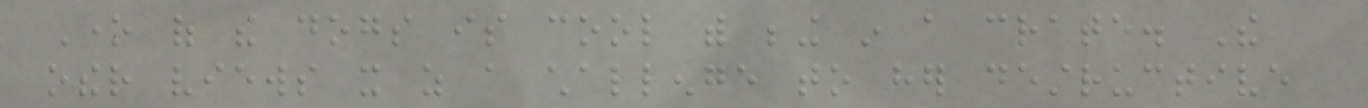One of the dogs is cool with being in a crate. The
other views it as a challenge to her destructive
